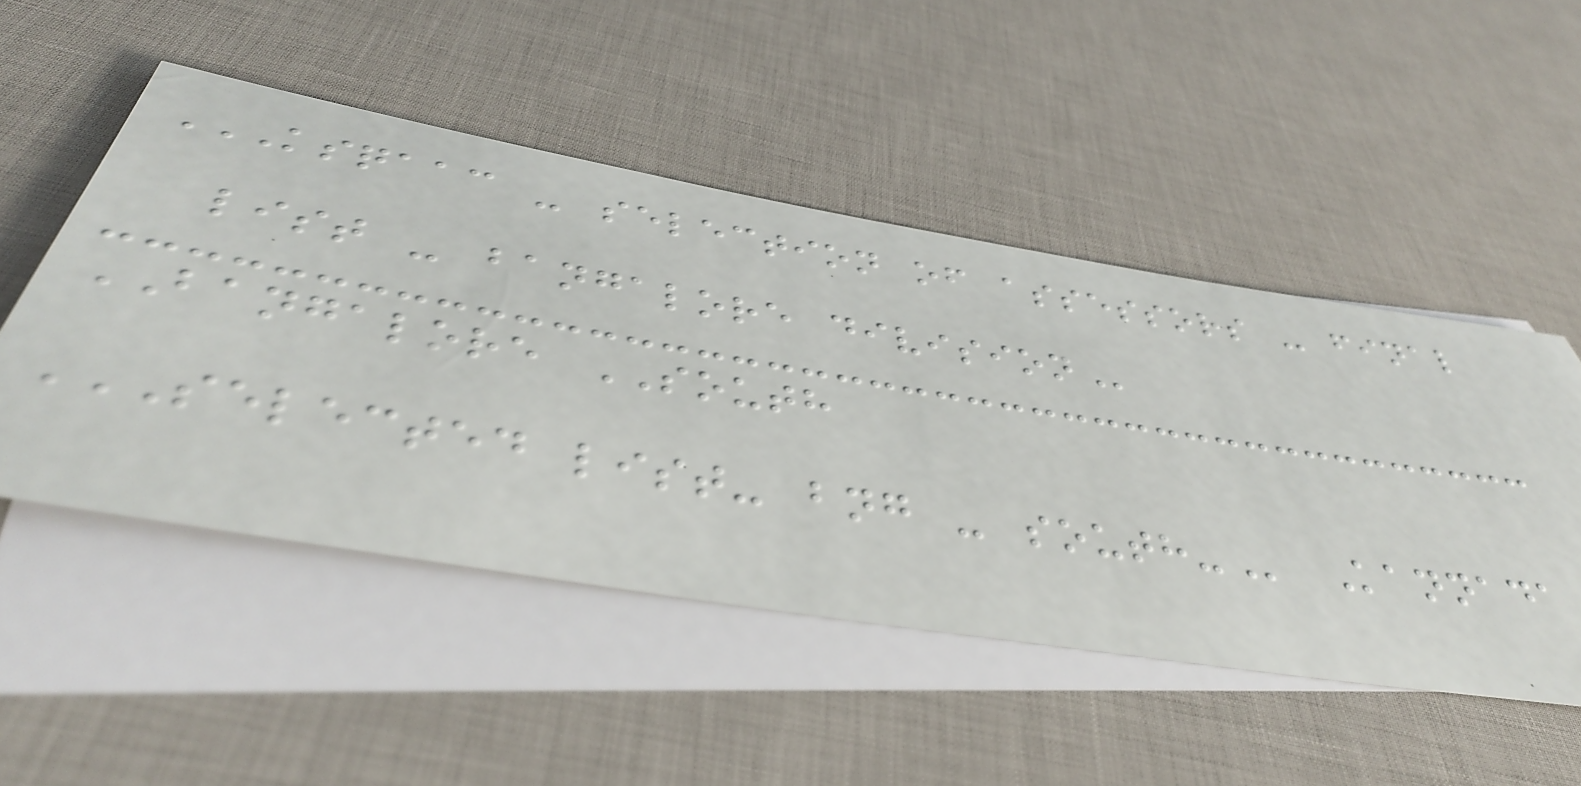KSQAAC - SELECTION OF ASSESSORS - FINAL
LIST - BANGALORE DIVISION
BANGALORE SOUTH
SELECTED LIST- BNG - SOUTH- Kannada
